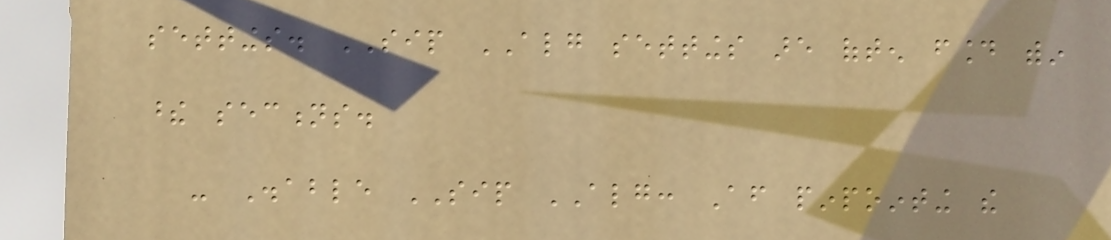settings. SIP ALG settings are often found within
these sections.
- Disable SIP ALG: After pinpointing the
